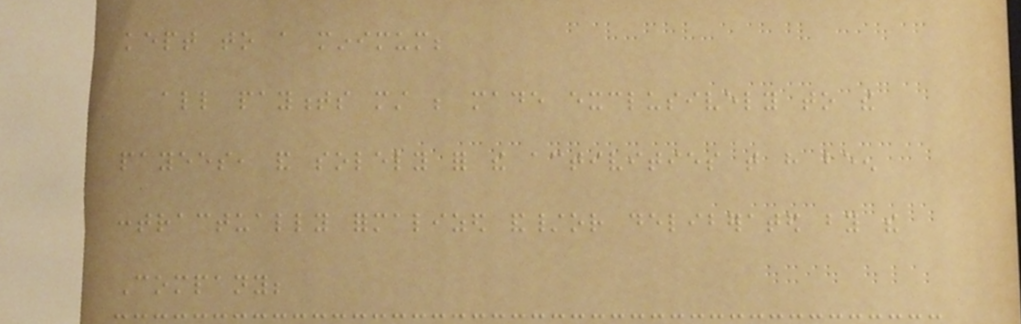kept to a minimum;
all payments must be made exclusively to the
payees, and solely for the activities that have been
contractually formalized and/or deliberated by the
Company;
